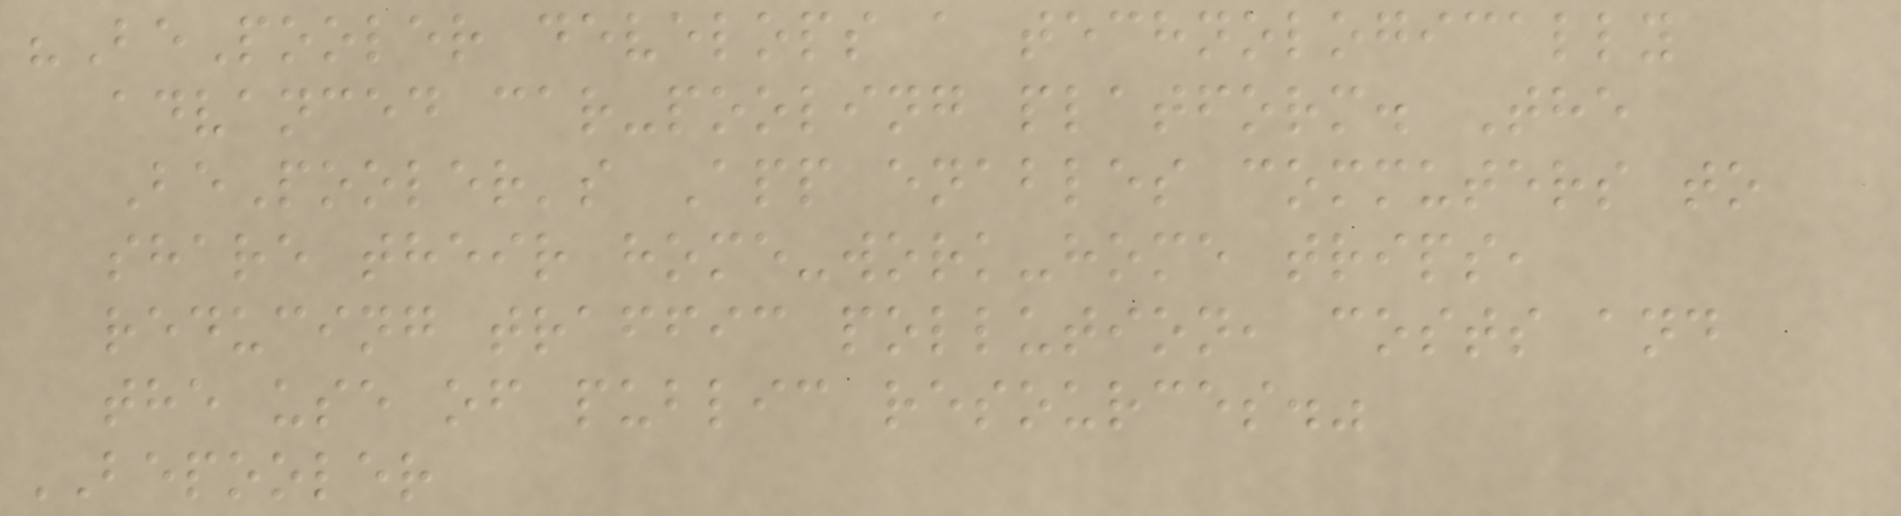"BePooler develops a technologically
advanced car-pooling platform. The
BePooler's App enables commuters to
share their home-work-home trips,
reducing traffic pollution, costs and
the use of public resources."
BEPOOLER
